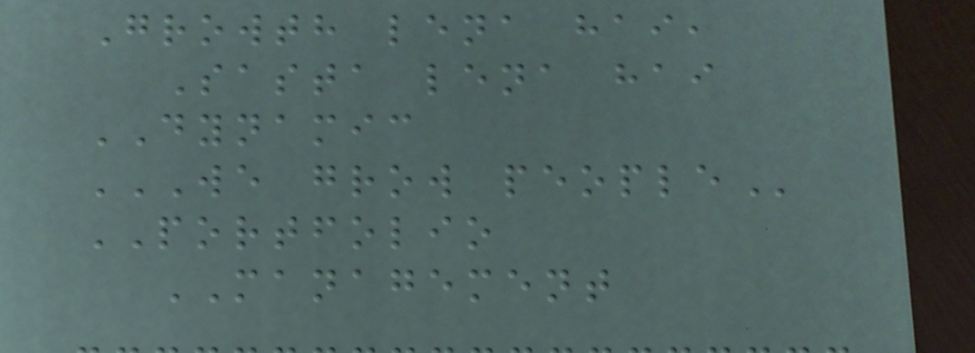Growth lena hai,
Sasta lena hai
DYNAMIC
WE GROW PEOPLE
PORTFOLIO
MANAGEMENT
